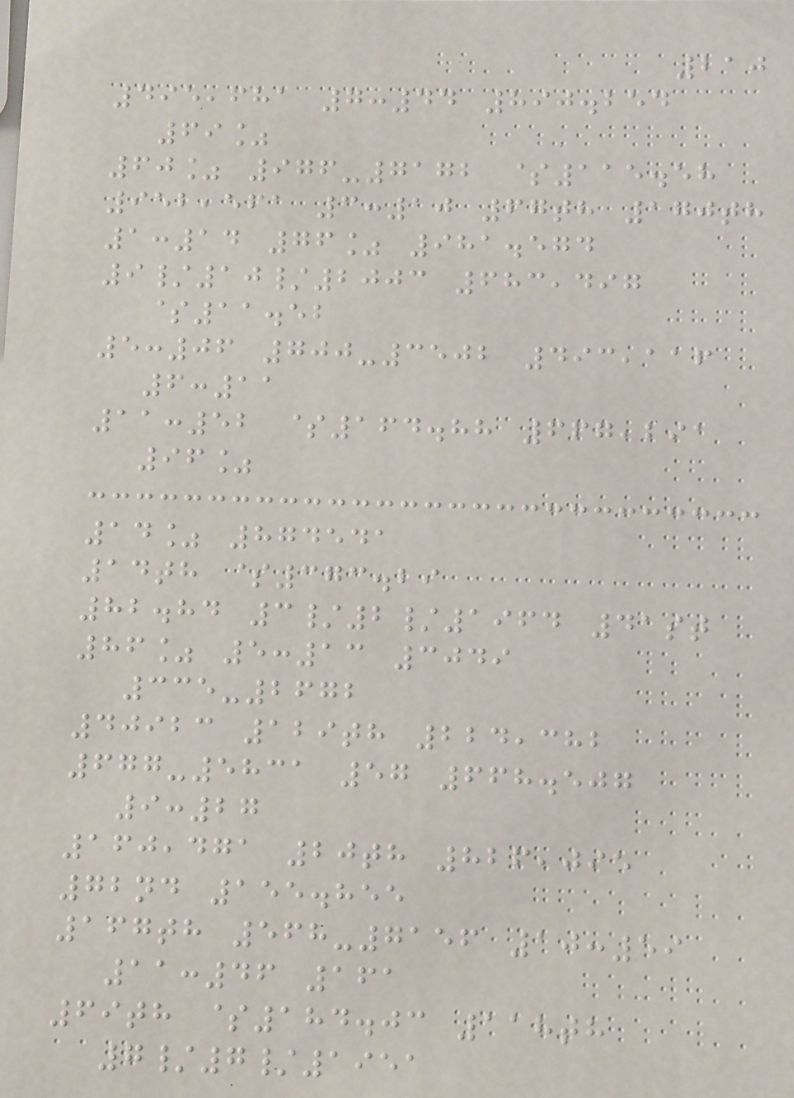210
495,681 7:44 890.254
69%
60% 976-7172 $115.58
952,561 3:10 67th 170th
1:14 76% 981.574
9/10/2003 683,497
$11.52
5:06 700-3502 493,116
6:11
11:52 $164.88 667,291
96%
14% 874541
14th $373.29
82.84 3/2/1964 41st
86% 5:13 3049
335-2672
40923 129th 224,382
677-5831 57 668.507
9:27
160,471 20th 826,095
72nd 155.855
167th 568-7156 10:59
11:46 161
69th $184.03 118th
7/7/1951
